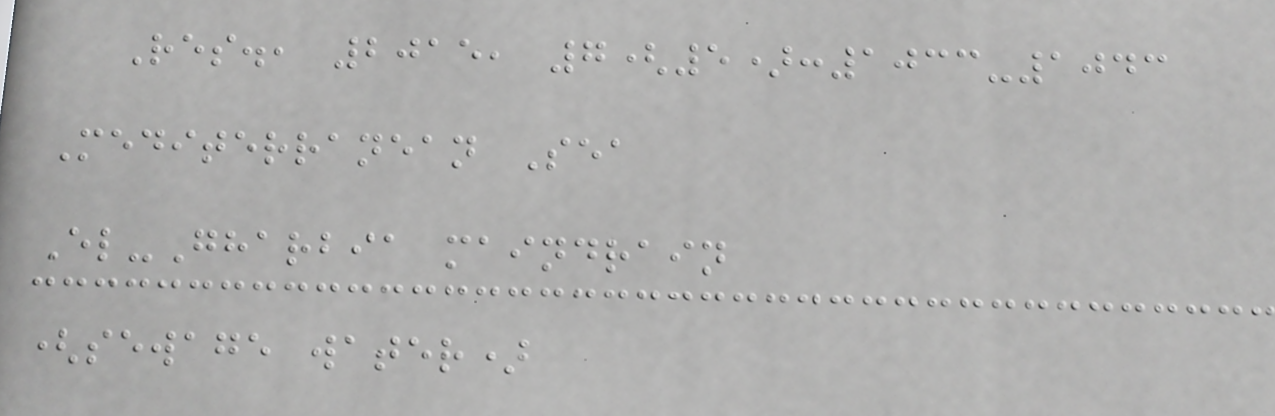Res., 2015, 7(5):1033-1043
Mediterranean Sea
El-Gharbia maindrain
(sewage water)
